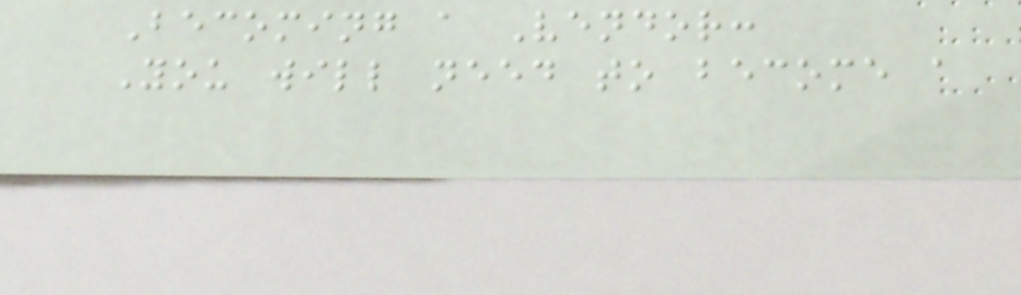Becoming a Vendor:
You will need to become a
